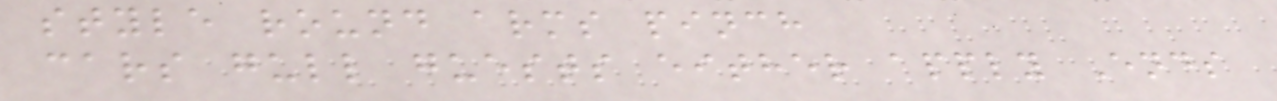style round arms pinch
cars gull guests either apply Ends
